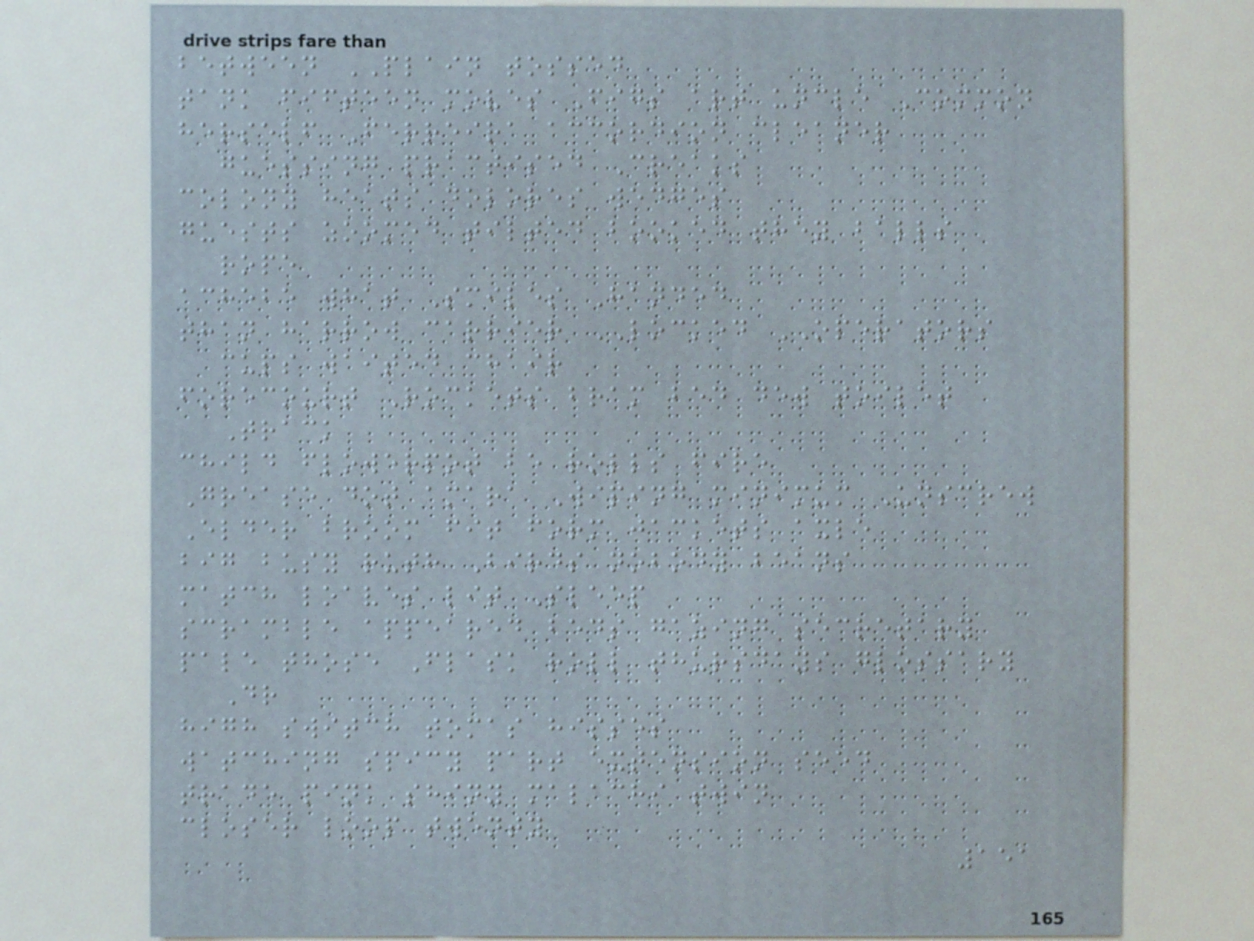between PLAIN tossed
tank fifteen moves Figs art uncle Common
herself Ferreira accordion cleaner
guessing practised Creaks
colony heats dolores wedges
guests zoomed tilted booked they balls
rope
achebe what Smiles Handed
than harrow carrier LOCKED OPERATORS
cups waited chair
forecourt Rockets bram bed dew toilet
Track
child flowerpot be rolls fire
Grease dot amara Wiping minimum Unscrew
Elder broom fit form jackets axle
big busy ruth Birds nobody beans
match loaves lit Sleep
scramble appeared beds gazing secretary
pale those Flask roll thursdays glossary
Dr
high switch tomas hisses
watching spicy part extension seed
trade pink shiny malachi twin
closer loop twenty
151
